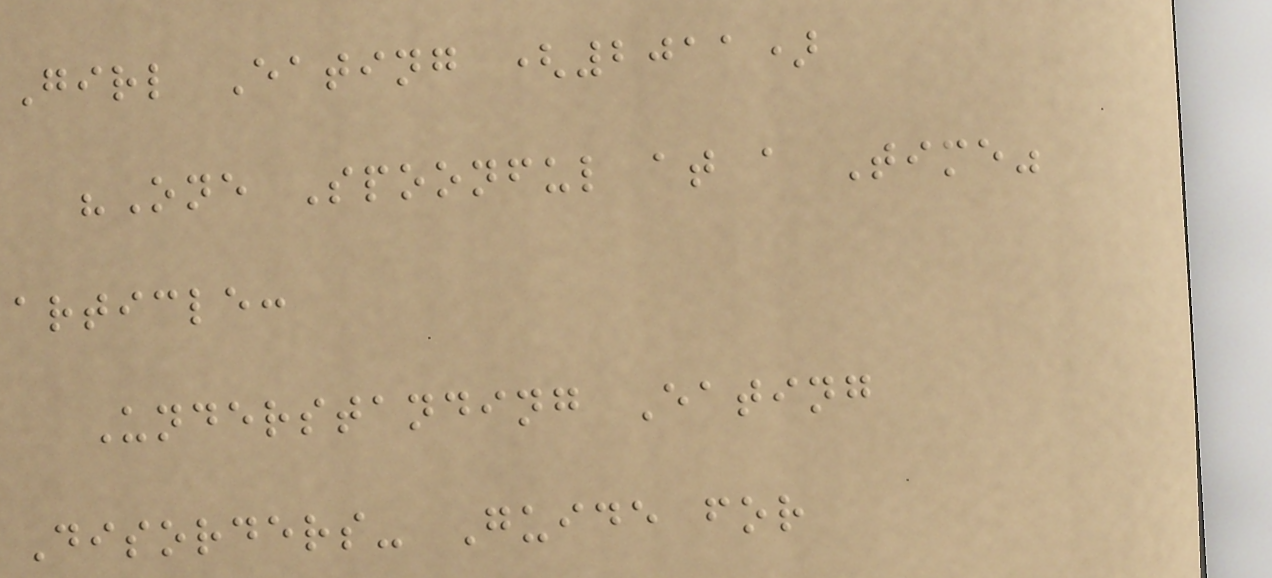Girl Eating (2011)
"One Spoonful at a Time"
article:
Understanding Eating
Disorders- Guide for
